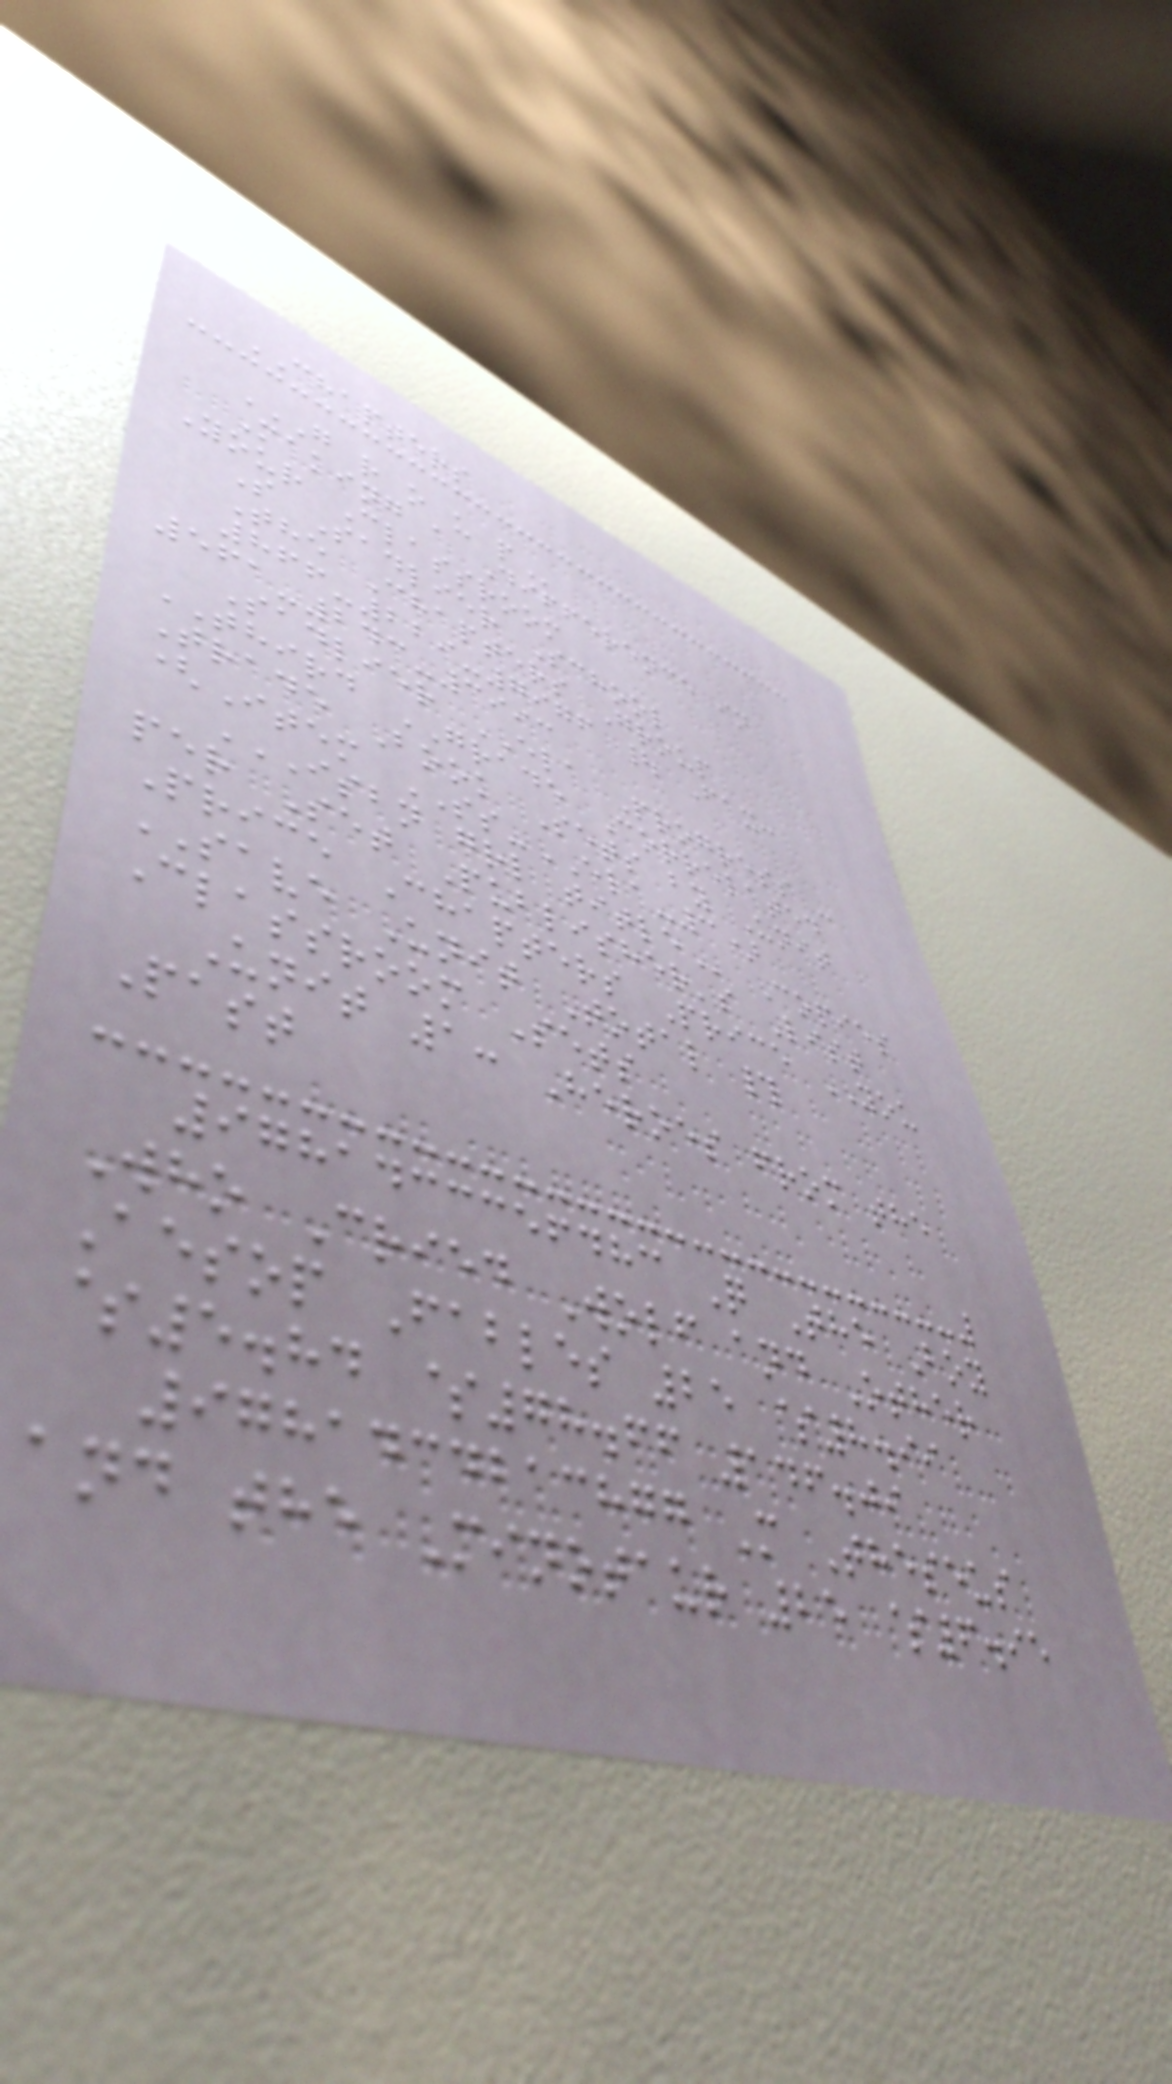CHAPTERS
G R O U P
Making a Difference in
Your Classroom
S Sadlier School
The Chapters Group
866-229-7976 | Fax:
561-243-3993
Sadlier ELA Progress -
THIRD GRADE Correlated
Trade Book Sets by Unit
(Item SS-ELA-3)
ISBN GRL TITLE Copies
per Set Publisher's List
Price Chapters Price YOU
SAVE Unit Total #
Classroom Sets
Unit 1: Heroes from the
Past
9781433356483 Q The Boy
Who Cried Wolf and Other
Aesop Fables 25 $8.99
$5.84 $78.66 146.09
9781434213877 M Theseus
and the Minotaur 25 $6.95
